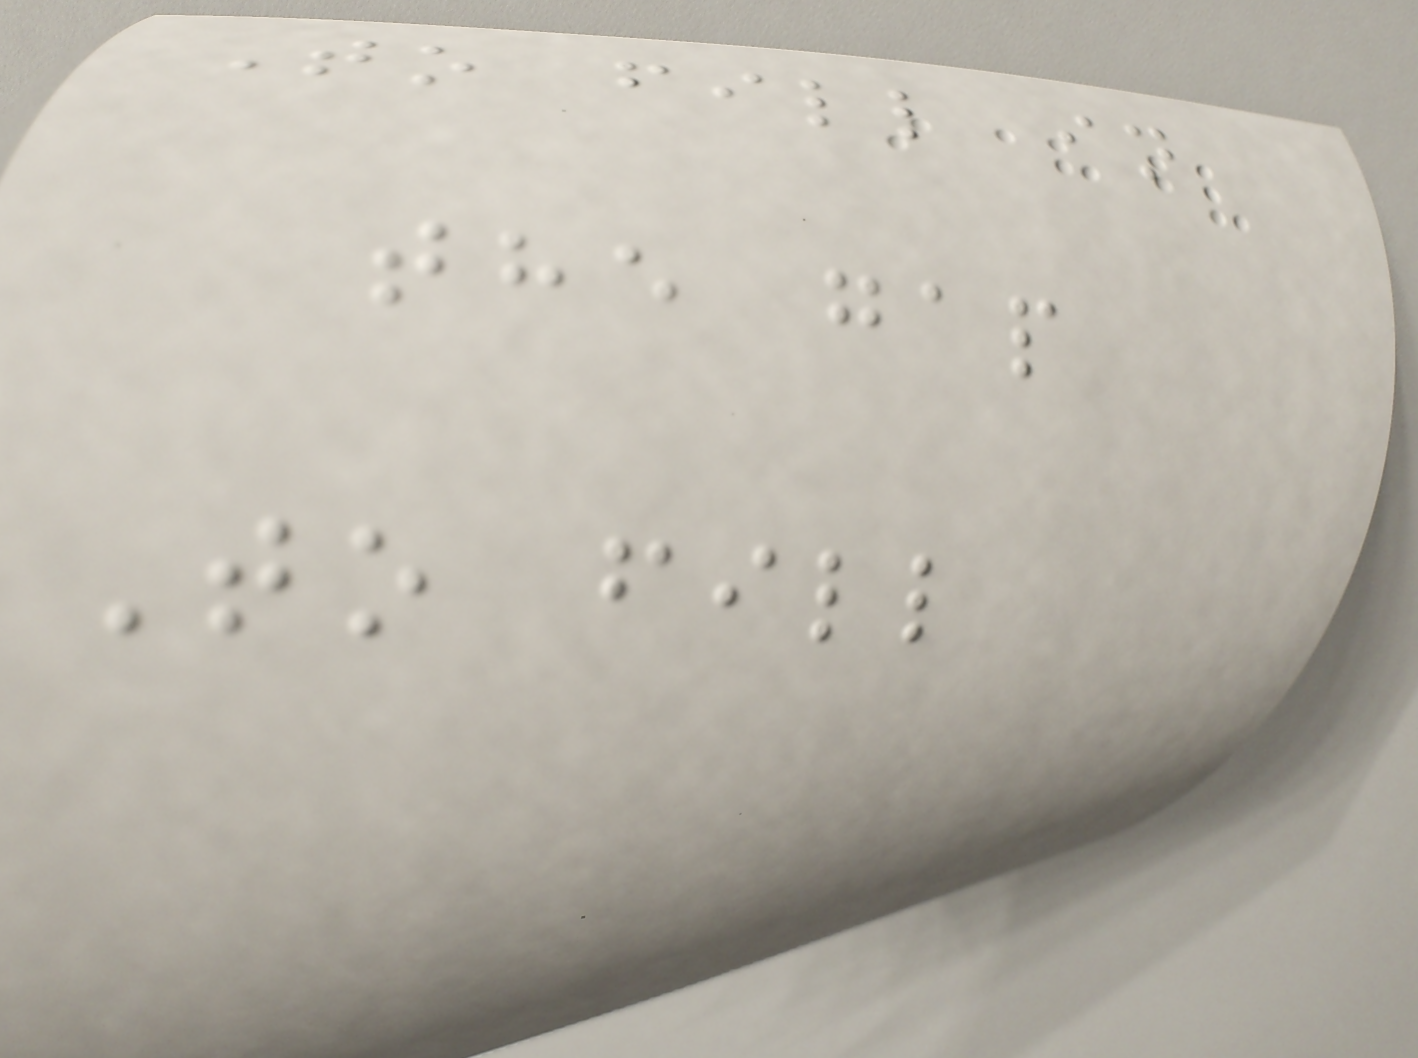To fill in
the gap
To fill
